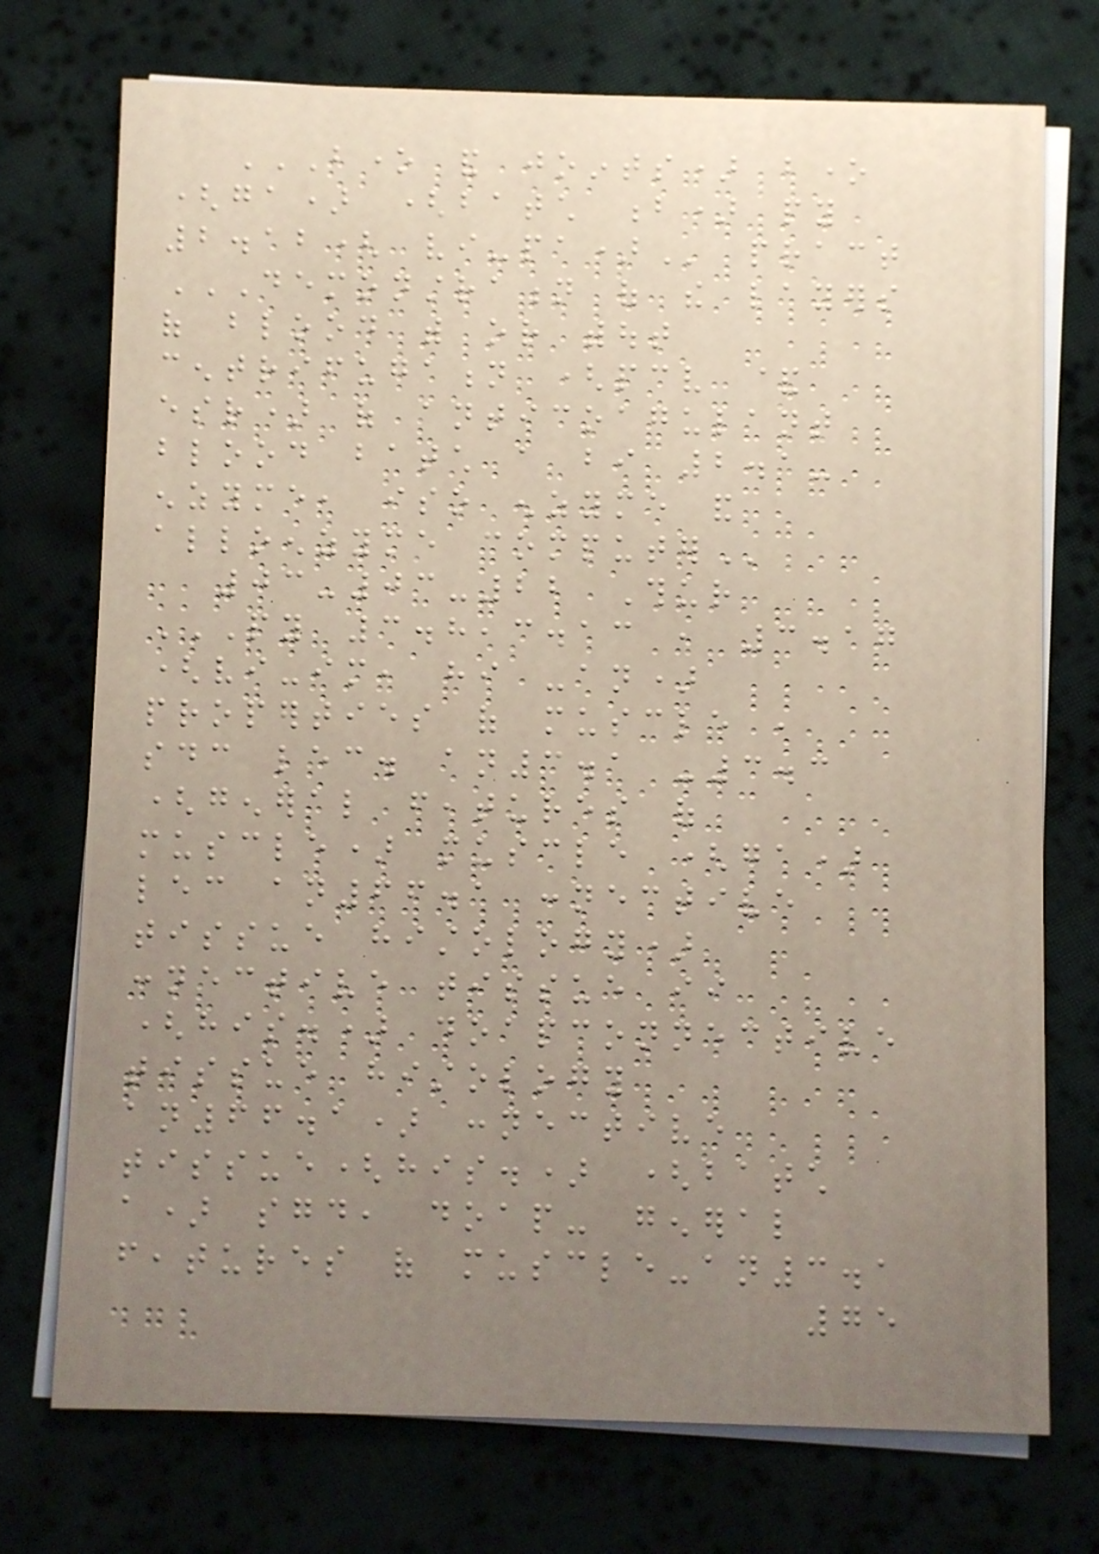BONE AND JOINTS) BONE
(GA) (BATCH B) PY
2.12( VI-PA) pract
DEMONSTRATION OF THE LAYERS
OF BLOOD WITH OR WITHOUT
CENTRIFUGATION (PCV &
ESR) OF ANTICOAGULANT
BLOOD BATCH A BI 2.1-
ENZYME, ISO ENZYME AND
ALLOENZYME COMPUTER
03-03-22 Thur
PY 3.8,3.13 , 3.17
(VI-IM, HI -AN)
PROPERTIES OF MUSCLE ,
SDC LEC. AN3.1 -3.3
(GENERAL FEATURES OF
MUSCLE) MUSCLE (GA)
LEC AN66.1 CONNECTIVE
TISSUE HISTOLOGY)
CONNECTIVE TISSUE II
(HIS.) DOAPCONNECTIVE
TISSUE HISTOLOGY
AN66.1) CONNECTIVE
TISSUE(HIS.) (BATCH
A) SGD, DOAP- GENERAL
FEATURES OF MUSCLE-AN3.1
75
